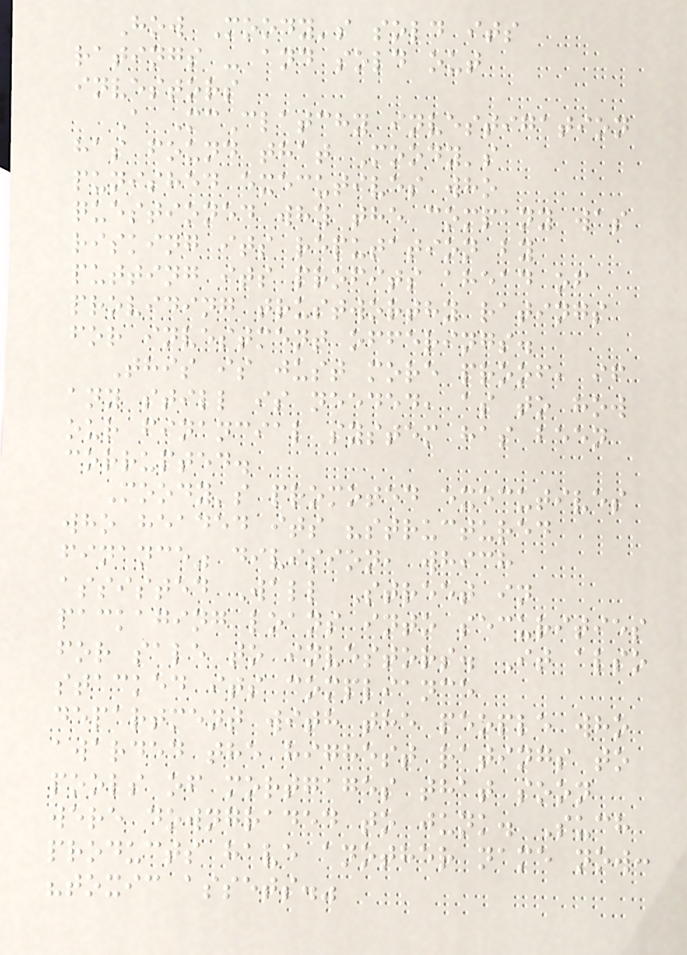How Moody's sold its
ratings - and sold out
investors
A McClatchy investigation
has found that Moody's
punished executives who
questioned why the company was
risking its reputation by
putting its profits ahead of
providing trustworthy ratings
for investment offerings.
This is just more proof, if
any still is needed, as to how
our financial system has been
corrupted.
Moody's promoted executives
who headed its "structured
finance" division, which
assisted Wall Street in
packaging loans into securities
for sale to investors. It also
stacked its compliance
department with the people who
awarded the highest ratings to
pools of mortgages that soon
were downgraded to junk. Such
products have another name now:
"toxic assets."
